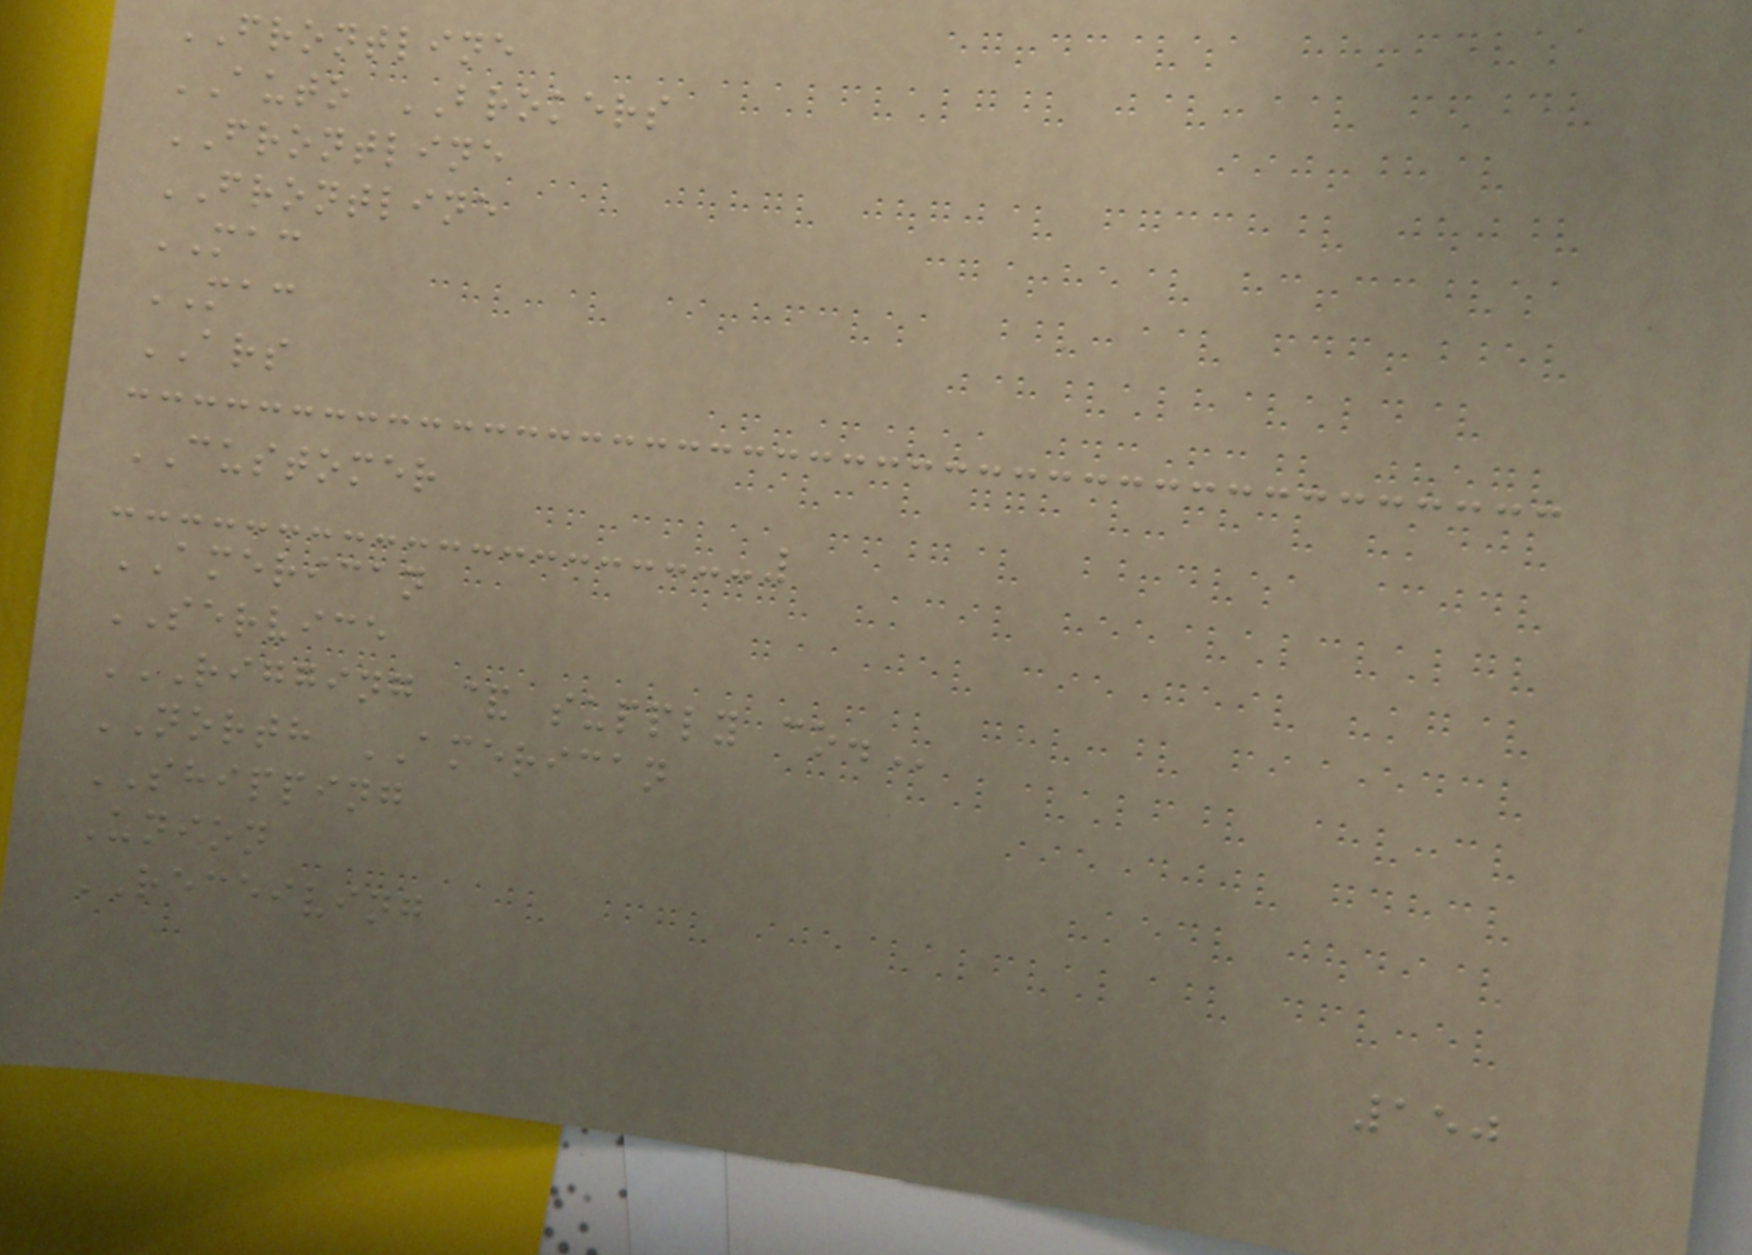FRONTLINE
AUTO BROKERS
FRONTLINE
FRONTLINE
MAC
MAC
ARS
CUSTOMER
AMERICAN
SERVICE
RIGGING & SUPPLY CO.
NORTH AMERICAN
SHIPPING
Union
RECEIVING
150
